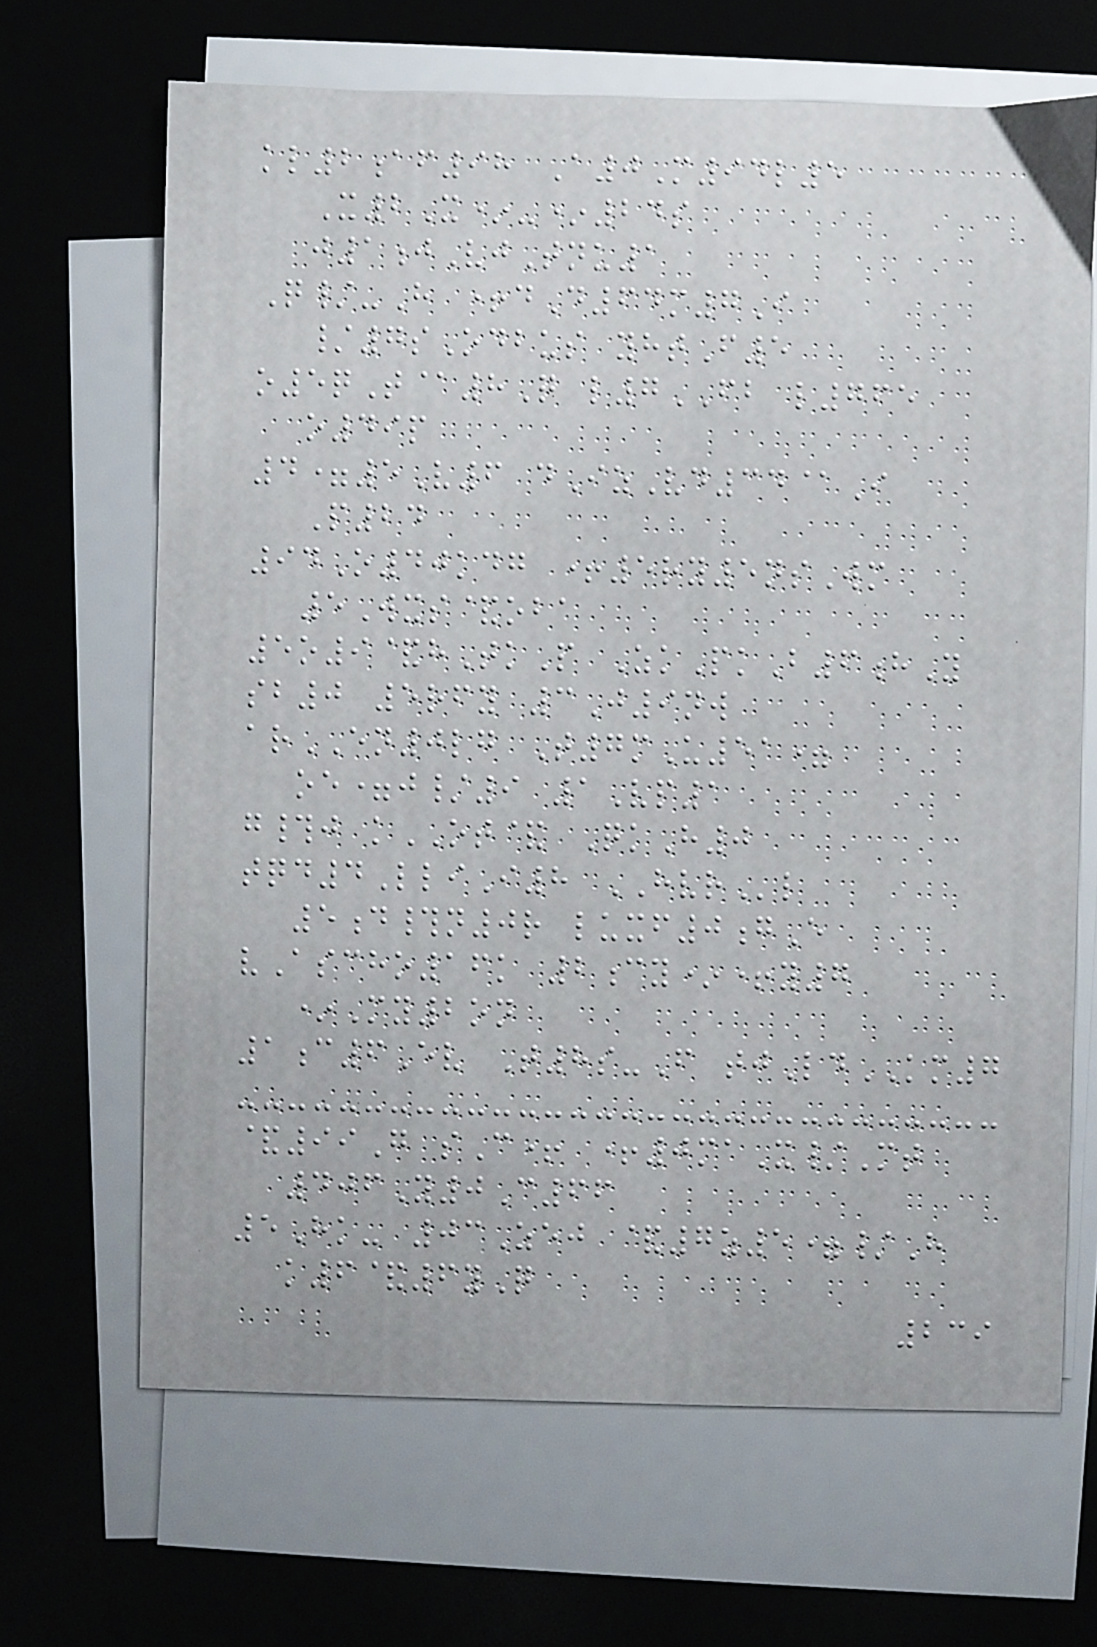kl2af98 A0M94l5
X2X*-*24s
j1jVjTnu1
Q/-H +dD64m7I
/7sOdbus yhtF5
o5qT@8Q l7FB l765
o49p
4=5V6 dIzVd34@I
P24
94O40kdg +5ry5nsWm
5Wxs&oba
5o9&hTkP ZkPkB6hY
sb0 5rfy 3J9nw
arEN0lg T7mU51=
oe=j/9 1Vp1
g#j kOT& QkH0
tqd4LliI8 HVRl
5d#n0r luxf0gE
vAscho16k 2cy*+y7
*My2on
1c6Ev T8s-F tjLdKM7
&99G sC+ +0maX/Mt
406Y0C66
5Hk- 03Zej &7z5=/H
k6&6yQ
239
